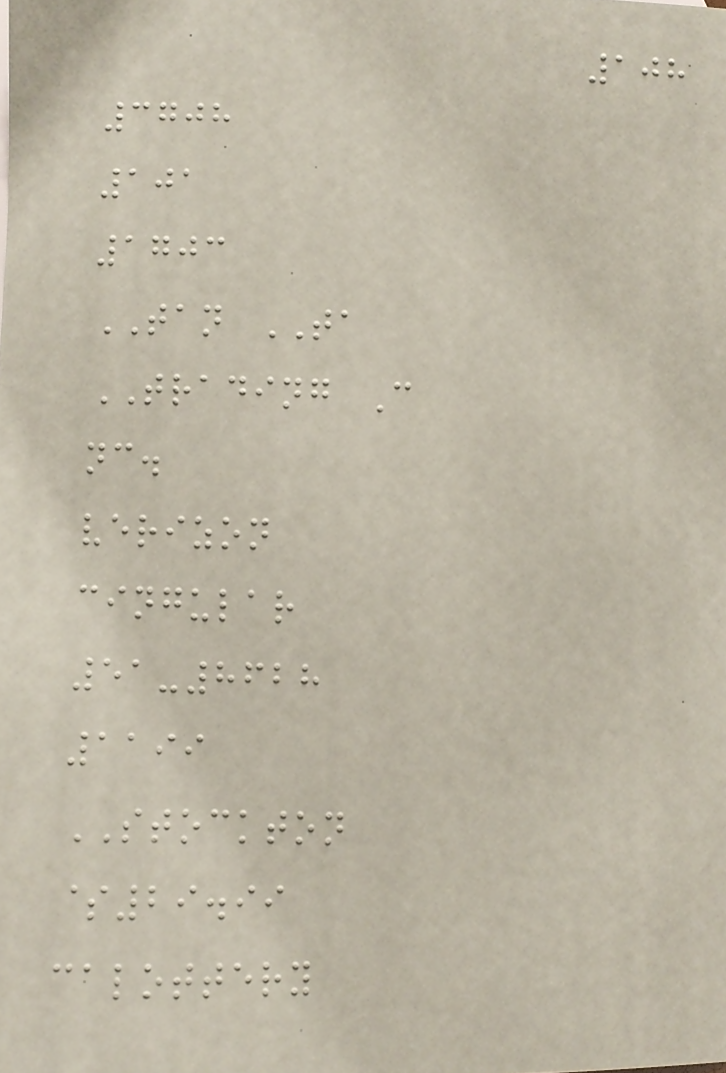108
3708
101
1703
TAN TA
TRADING C
nc.
verizon
cingular
51-8628
1199
STOCKTON
$29.99
calottery
